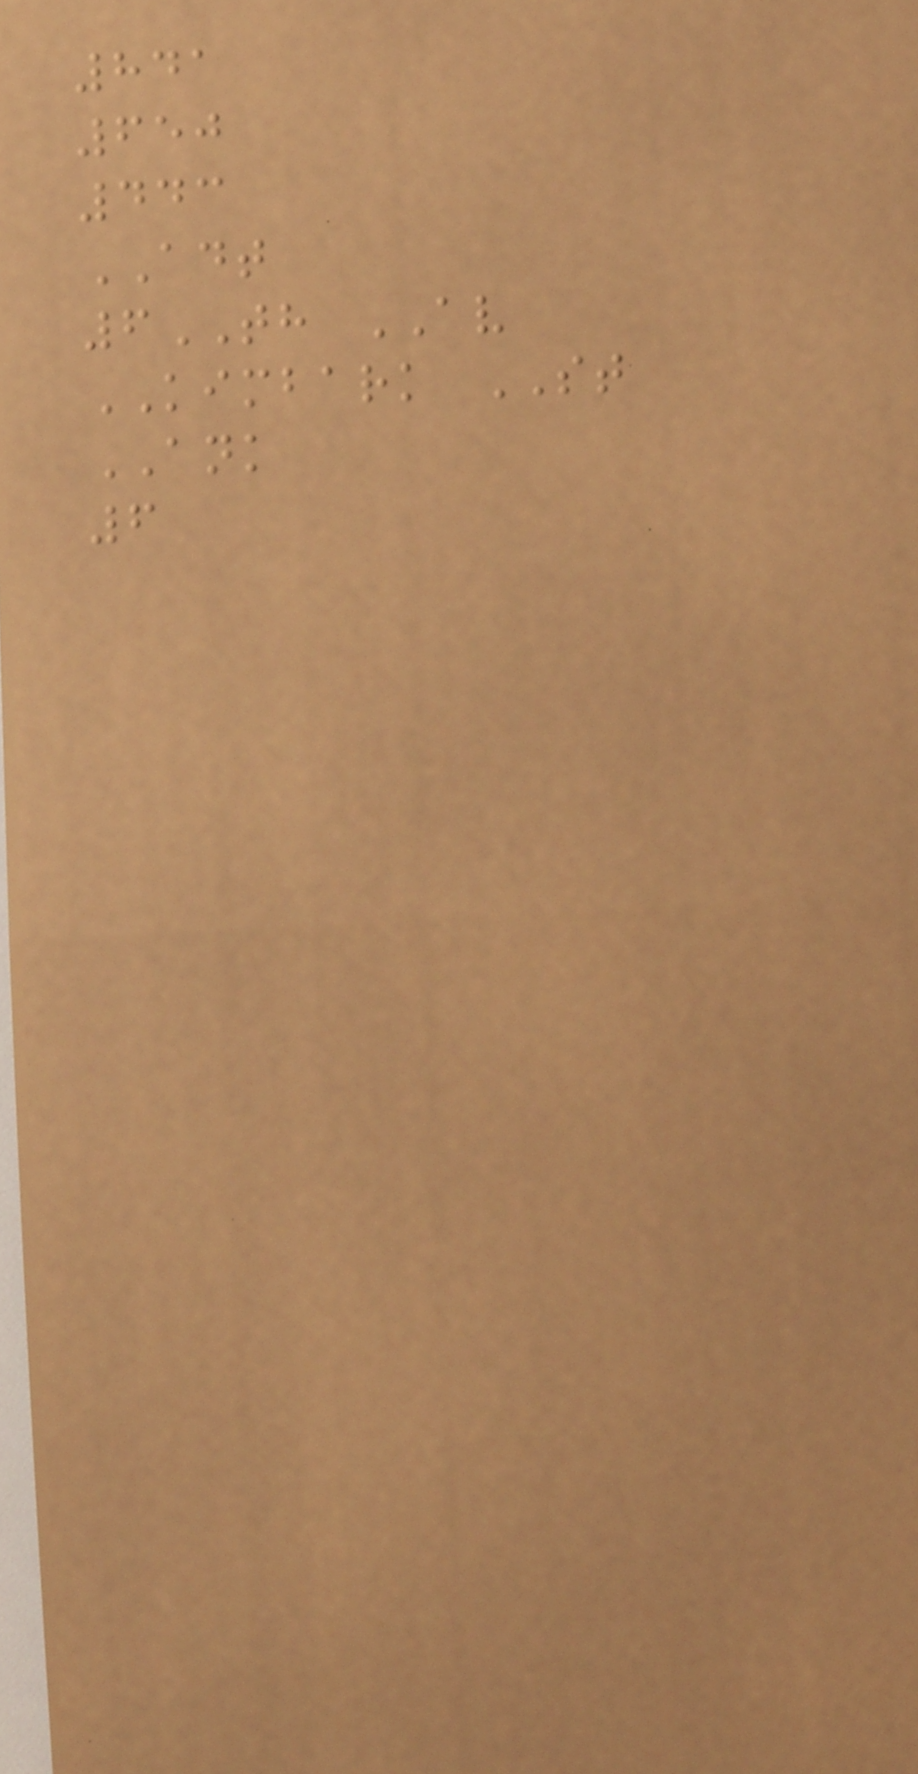841
650
443
ADT
6TH AV
KIMBARK ST
ANK
6
